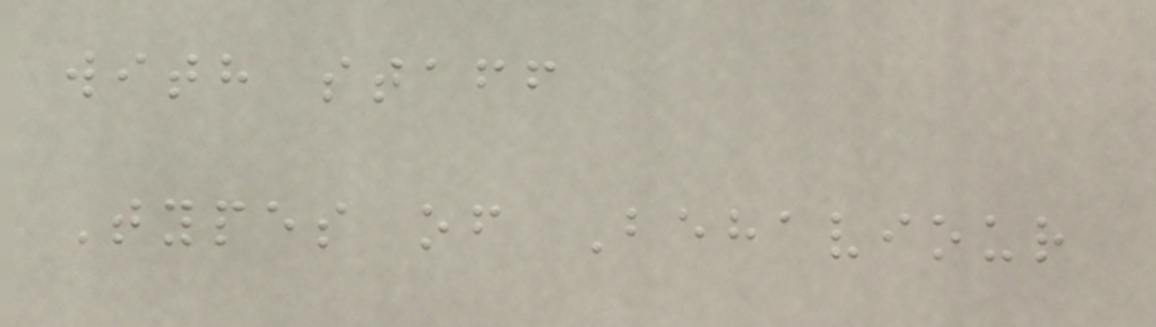with staff
Types of Behaviour
